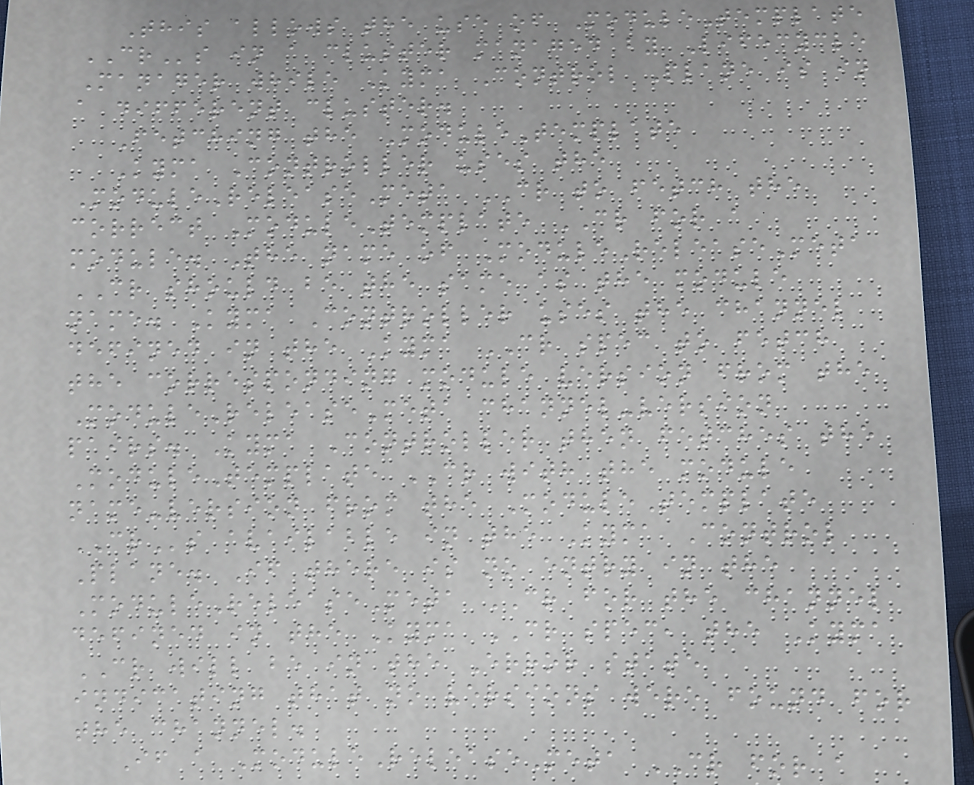This allows the use of ModuleTemplate
CRs in a cluster managed by Lifecycle
Manager while Kyma Control Plane is in
a different cluster.
Fetching the ModuleTemplate
Kyma Controller uses the
ModuleReleaseMeta CR to fetch the
correct ModuleTemplate CR for a
module. The name of ModuleReleaseMeta
CR should be the same as the module
name. Kyma Controller uses the channel
defined in the Kyma CR spec to fetch
the corresponding module version from the
ModuleReleaseMeta channel-version
pairs. Kyma Controller then fetches the
ModuleTemplate CR with the module
name-version from the ModuleTemplate
CRs available in the Kyma Control
Plane. If there is no entry in the
ModuleReleaseMeta CR for the channel
defined in the Kyma CR spec, the Kyma
CR will be in the Error state
indicating that no versions were found for
the channel.
If a ModuleReleaseMeta CR for a
